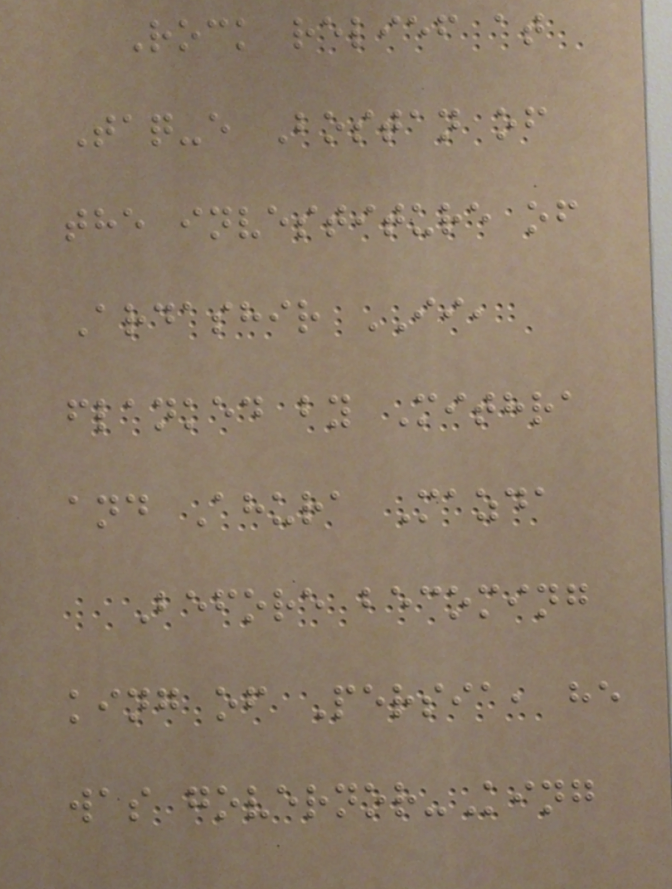Rock relief at
Taq-e Bostan of
the investiture of
Ardashir II,
flanked by Mithra
and Ahura Mazda
Before becoming
king of Persia, he
was governor-King
